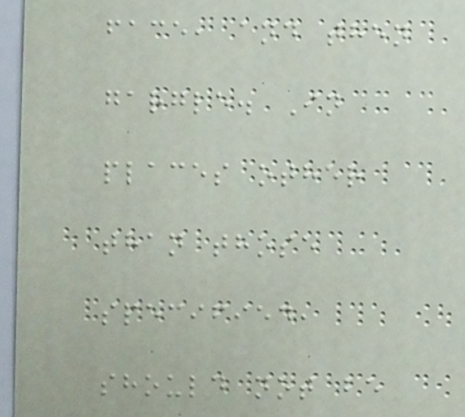face, and then
gargle. In
places other
than those
specified,
should not be
